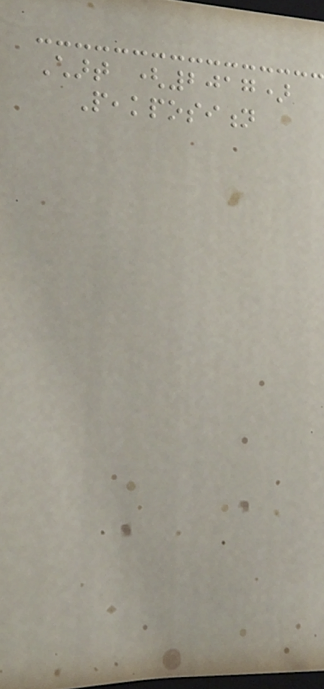Chart (2017)
Peakposition
